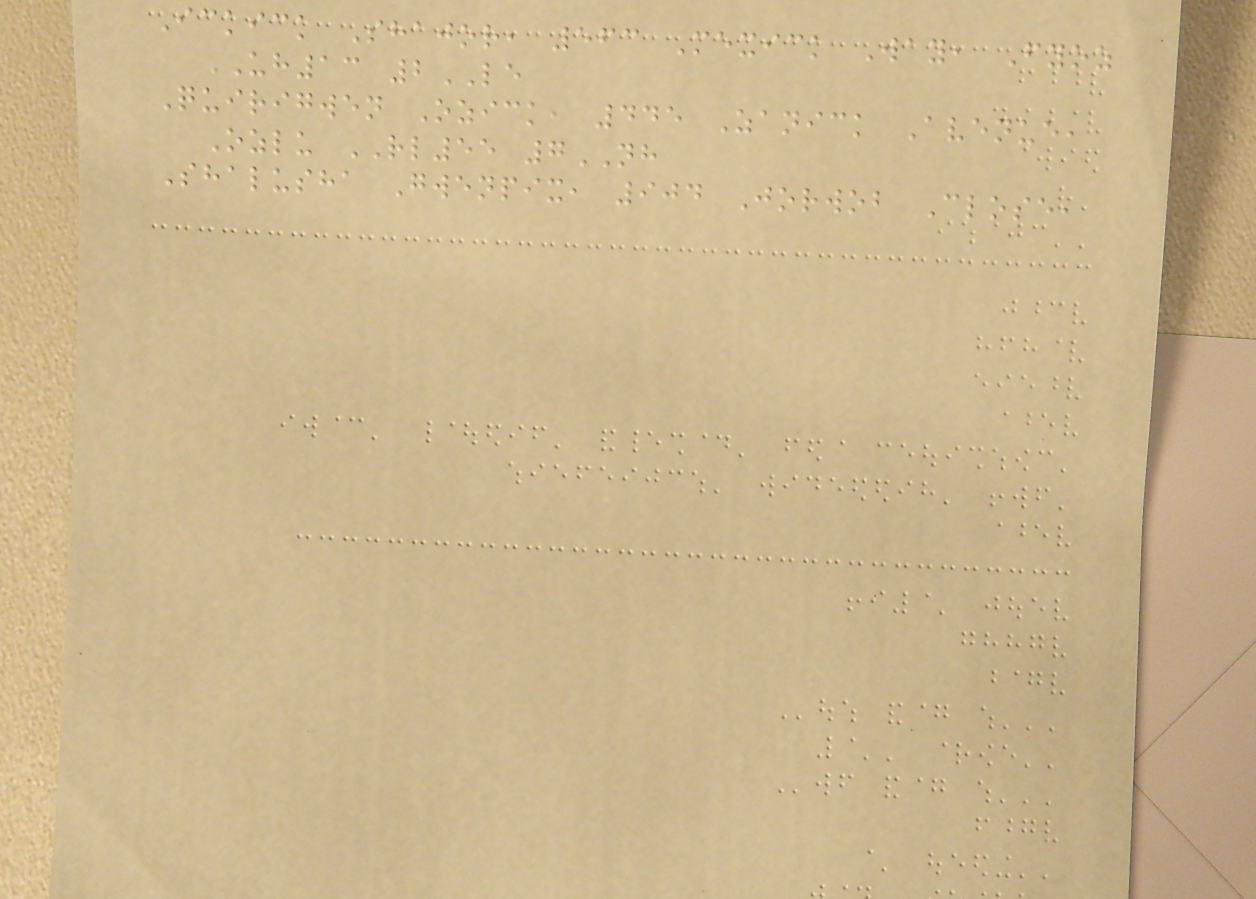Ickick Shajor, 563 Mexick Way, Fyoz
UH13 2LE
Quirigwen Ozick, 445 Zanick Avenue,
Ozlu RL55 7NH
Shalusha Gwenpix, 904 Jorwob Close,
